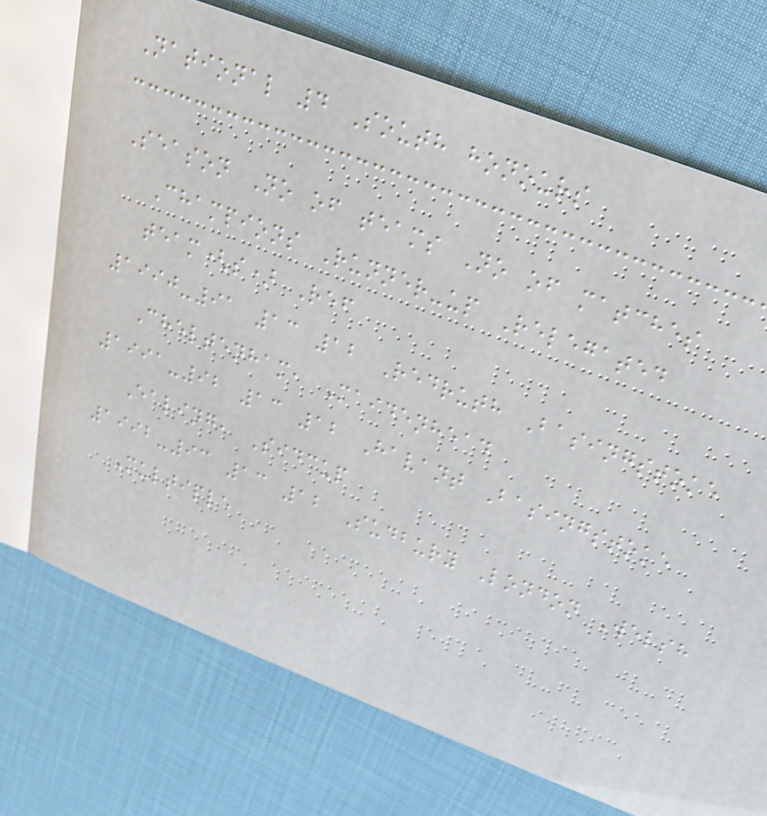National 4 South honours
Season No of teams No of matches
Champions Runner-up Relegated
team(s) Ref
1990-91 13 12 Redruth Basingstoke
Cheltenham, Maidenhead
1991-92 13 12 Havant Basingstoke
Ealing, Sidcup
1992-93 13 12 Sudbury London Welsh
Multiple
